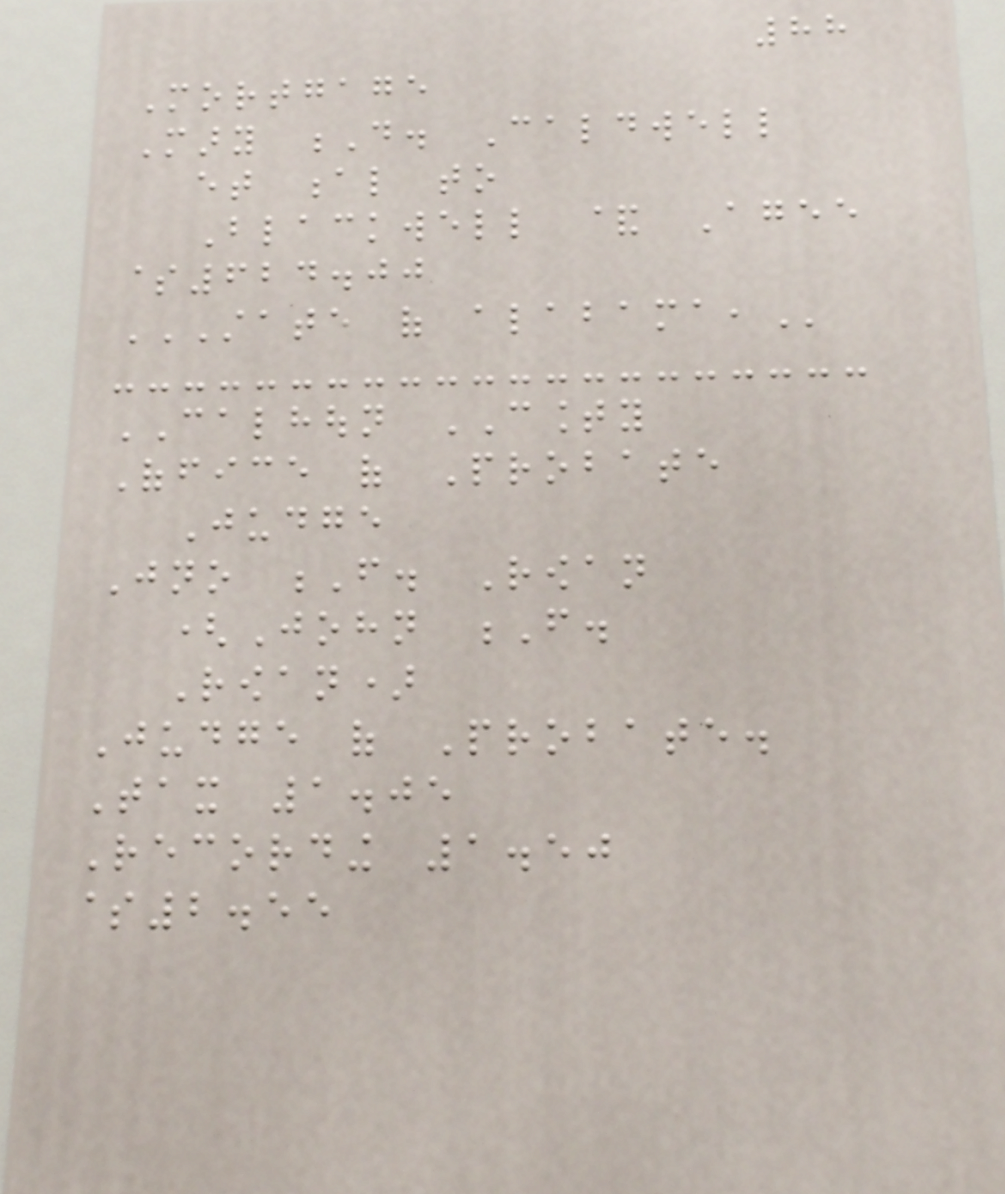88
Mortgage
Mary D. Caldwell
et al to
Blackwell & Agee
$624.00
STATE OF ALABAMA,
CALHOUN COUNTY
Office of Probate
Judge
Jno F. Rowan
(John F.
Rowan)
Judge of Probate.
Tax 1.05
Recording 1.50
$2.55
